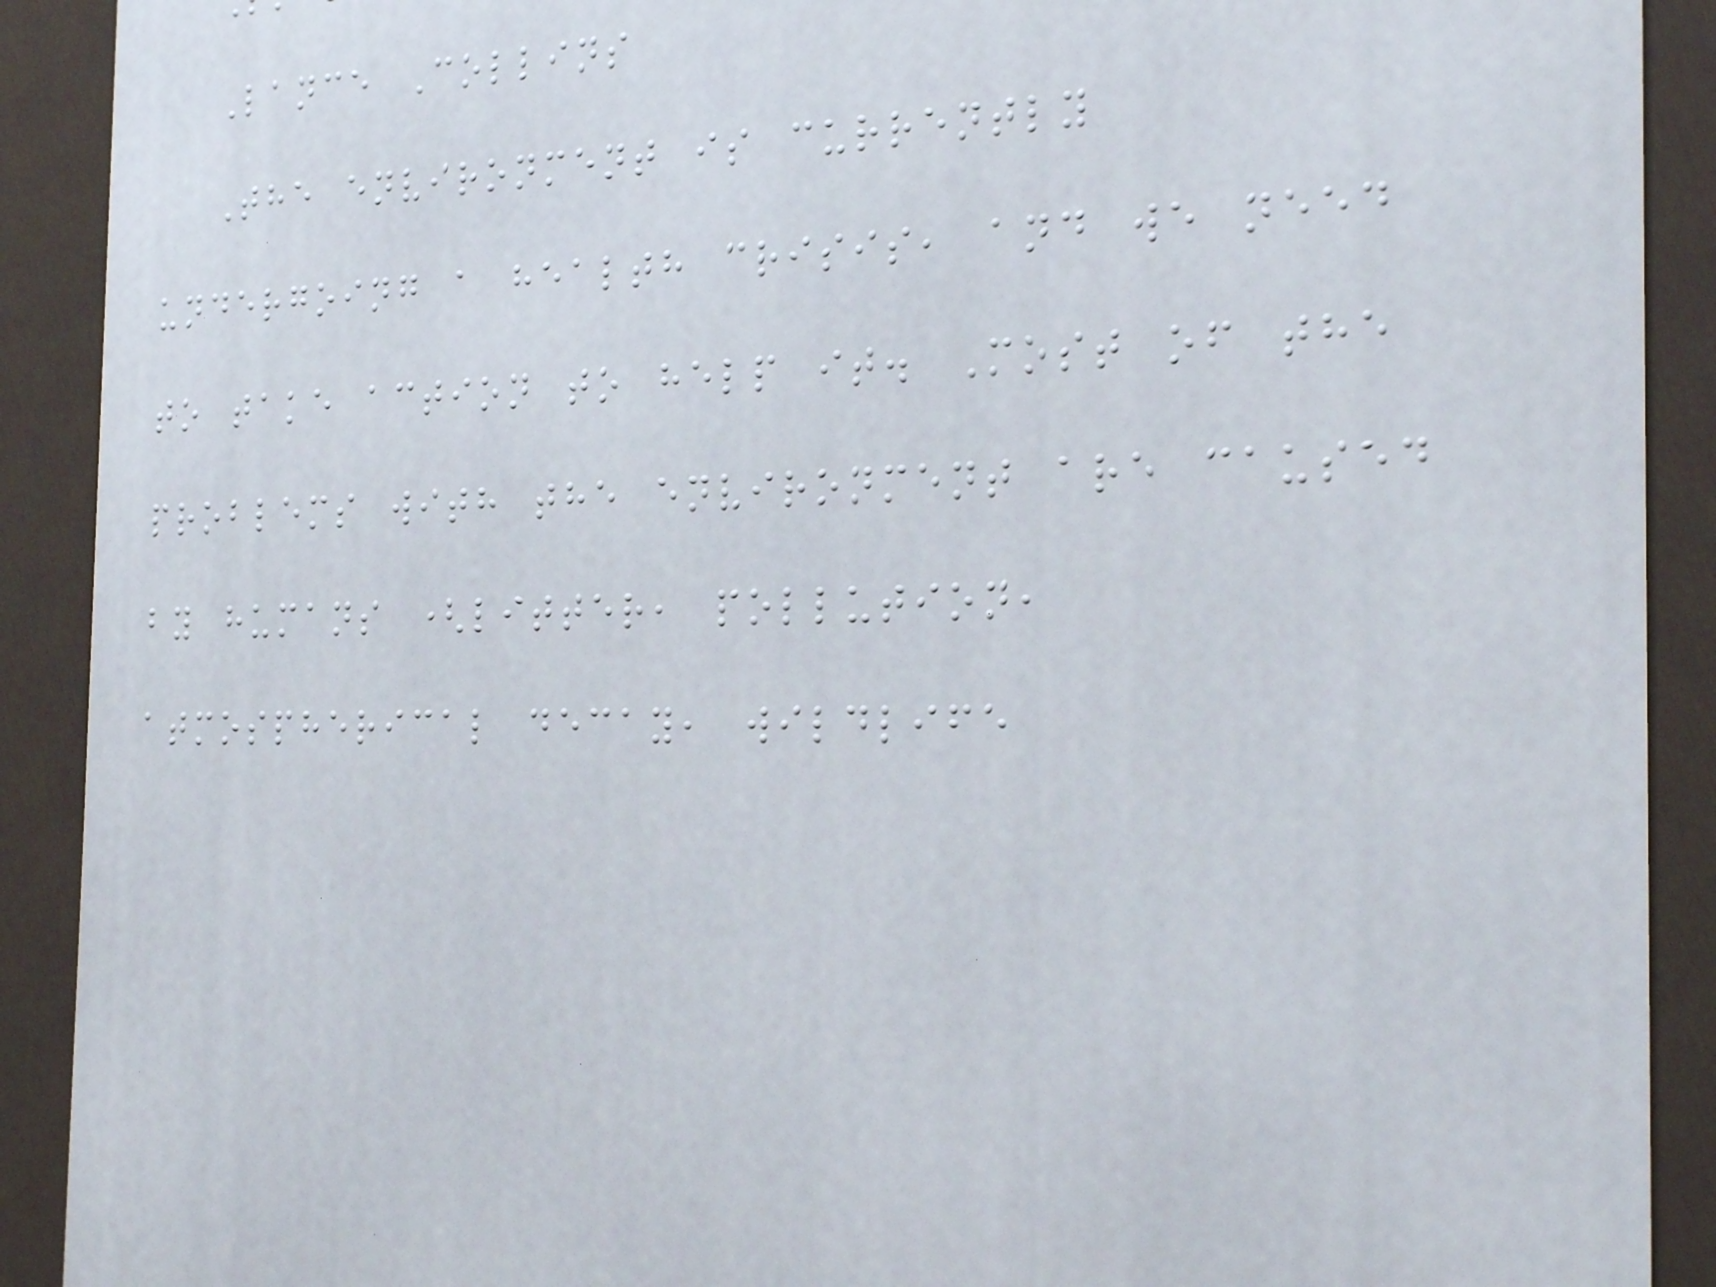Lance Collins
The environment is currently
undergoing a health crisis, and we need
to take action to help it. Most of the
problems with the environment are caused
by humans (litter, pollution,
atmospherical decay, wildlife
